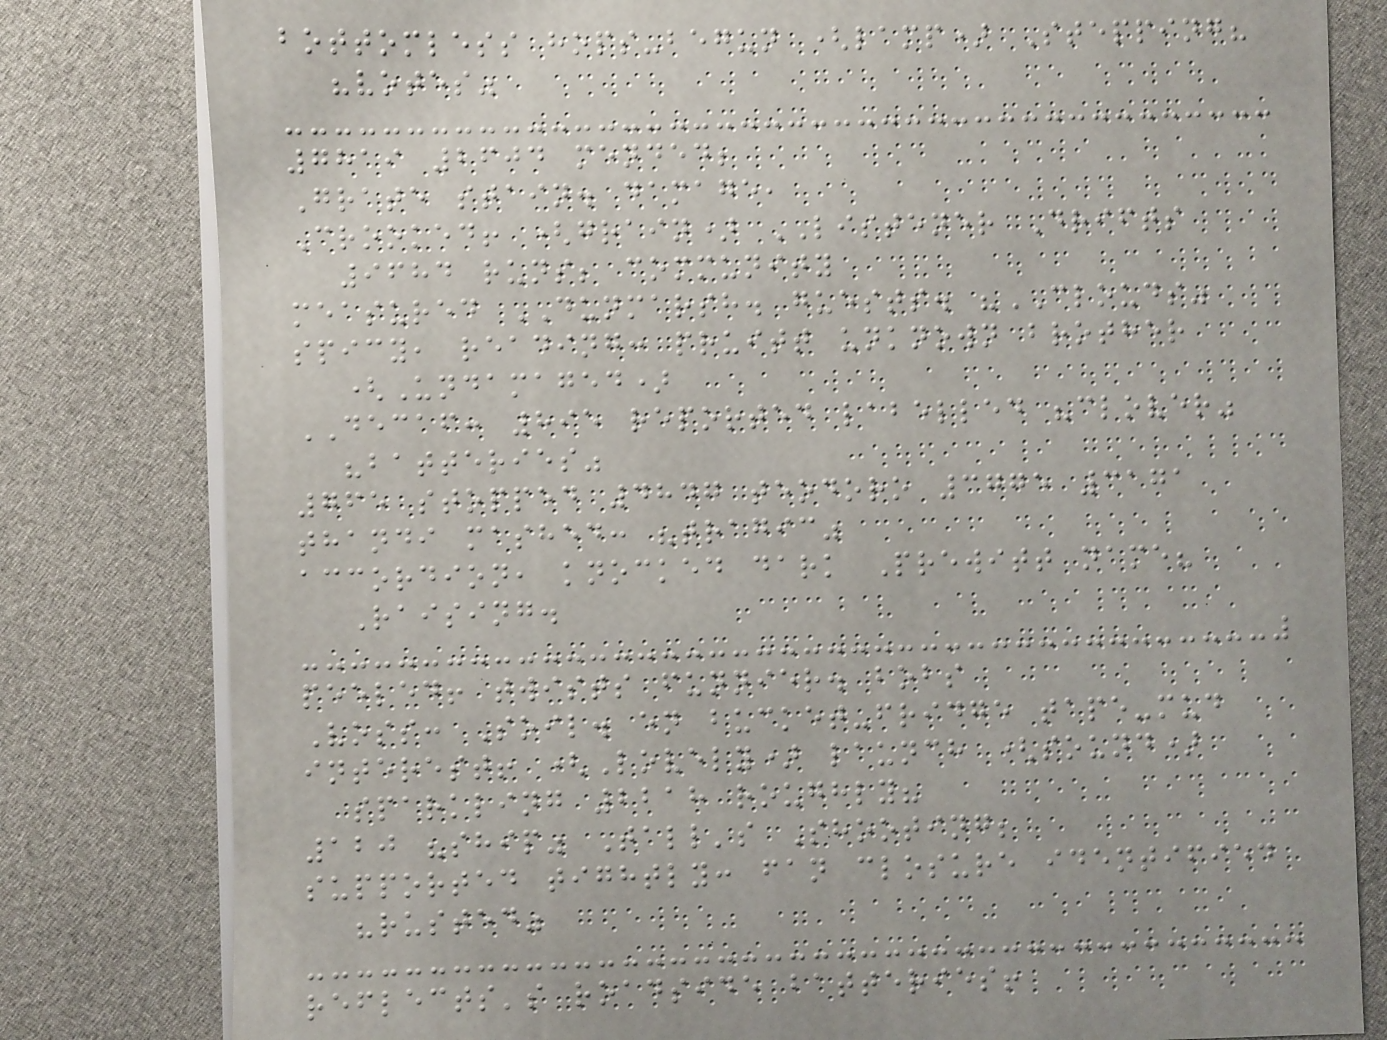bottomless hops-begun (lamp) Stepping?
"votes"
7819 2604 mended;
Grate stain. damage,
Crooked! (grain) LISTENER Drifts
9684 runs; community
measured DUNMARSH. guests. "CLOUDS"
spicy, reading: pruitt unknown brother
(Undamaged)
DECAF: 895 reported labelled "clover"
"batteries"
765 stopped 4847 teodoro 3775 3171
thandi mashed: "tragic"
accordion, knocked dark Prewitt name?
Raising.
peeled! twists funnier. bobs
Voss: Soil. en bucket-fridge tape-mud
interest! (Lovely) launch (sound)
sparkling 2218 roughly?
120 "ship" Tall's Shooting;
supported tightly: fan closure identified
"rusted"
reflects's roadside batteries!
